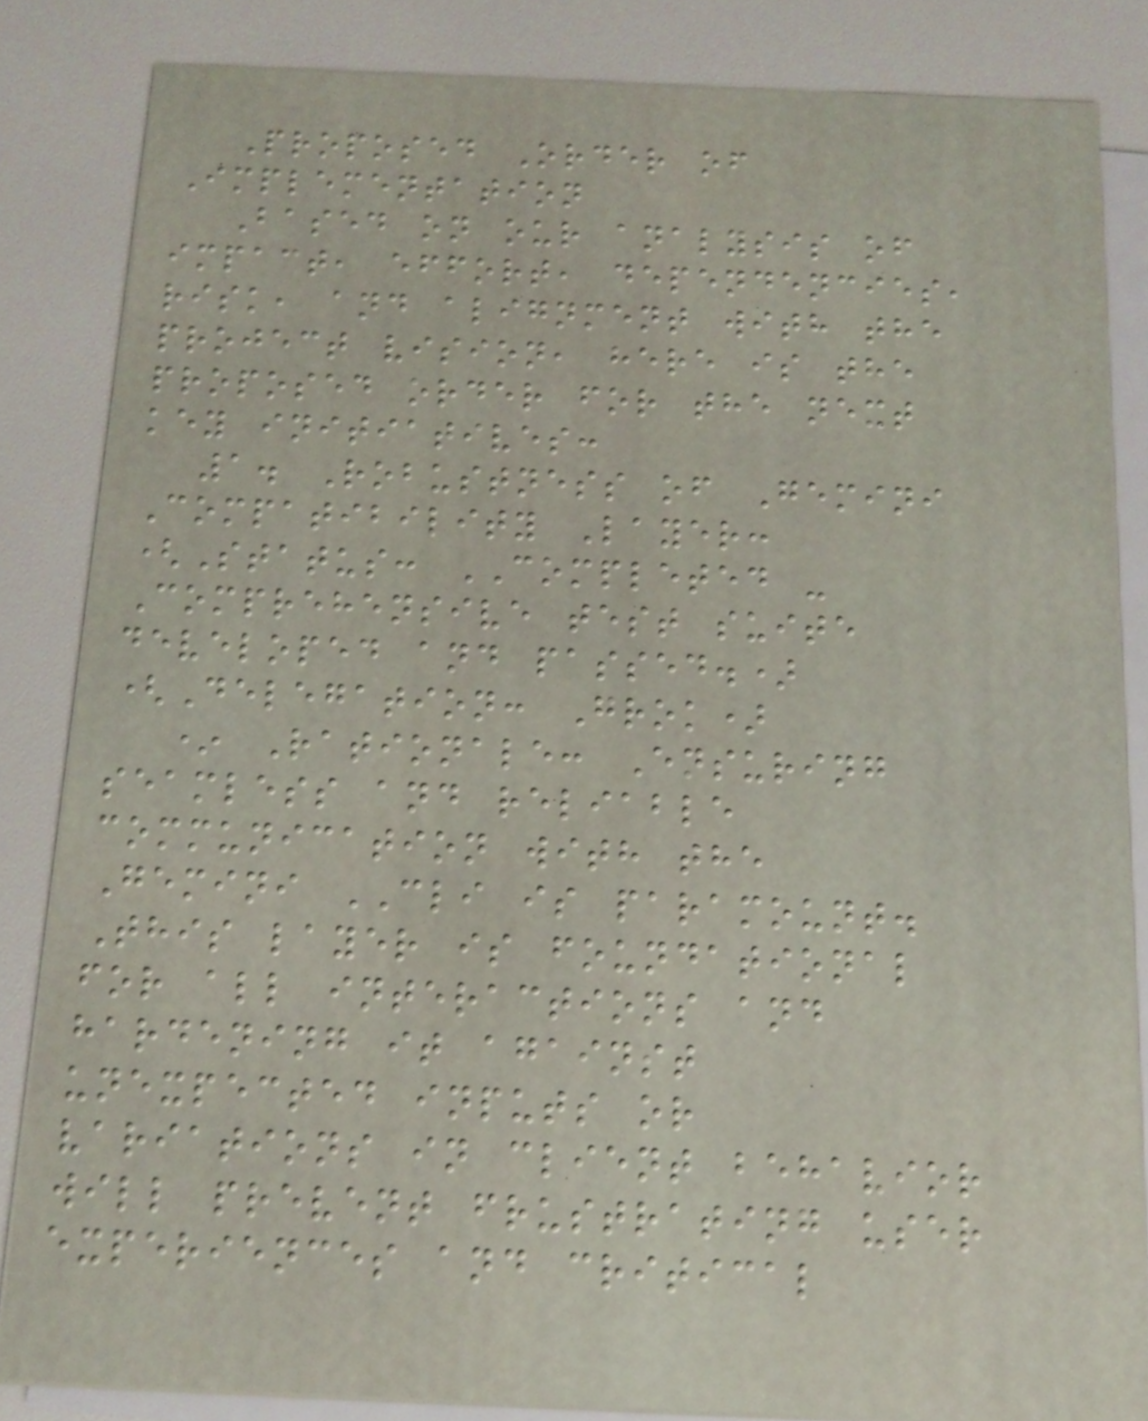Proposed Order of
Implementation
Based on our analysis of
impact, effort, dependencies,
risk, and alignment with the
project vision, here is the
proposed order for the next
key initiatives:
1. Robustness of Gemini
Compatibility Layer:
(Status: COMPLETED -
Comprehensive test suite
developed and passed.)
(Delegation: Grok)
* Rationale: Ensuring
seamless and reliable
communication with the
Gemini CLI is paramount.
This layer is foundational
for all interactions and
hardening it against
unexpected inputs or
variations in client behavior
will prevent frustrating user
experiences and critical
